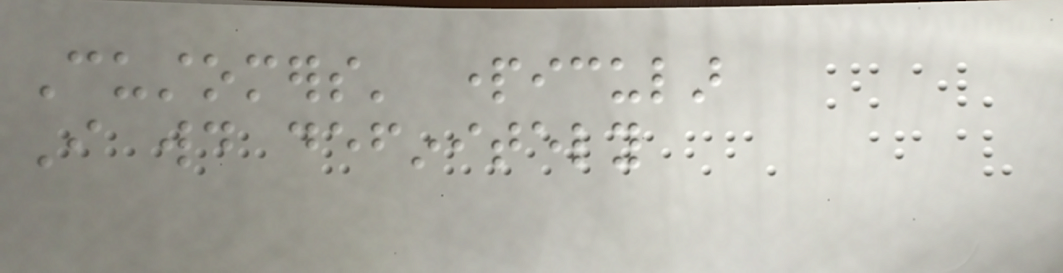Customers' particular
I would definitely
